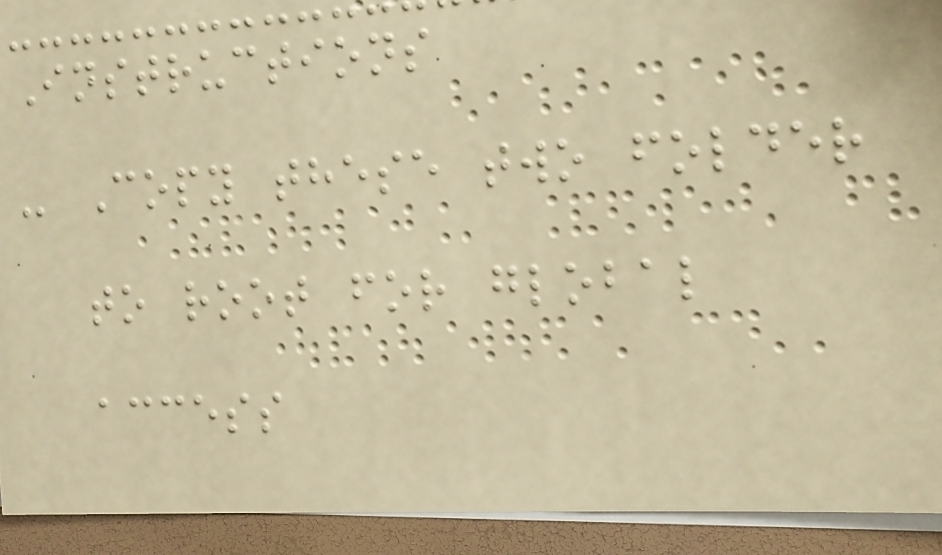Instructions
- Copy these two folder
to root for global
access
